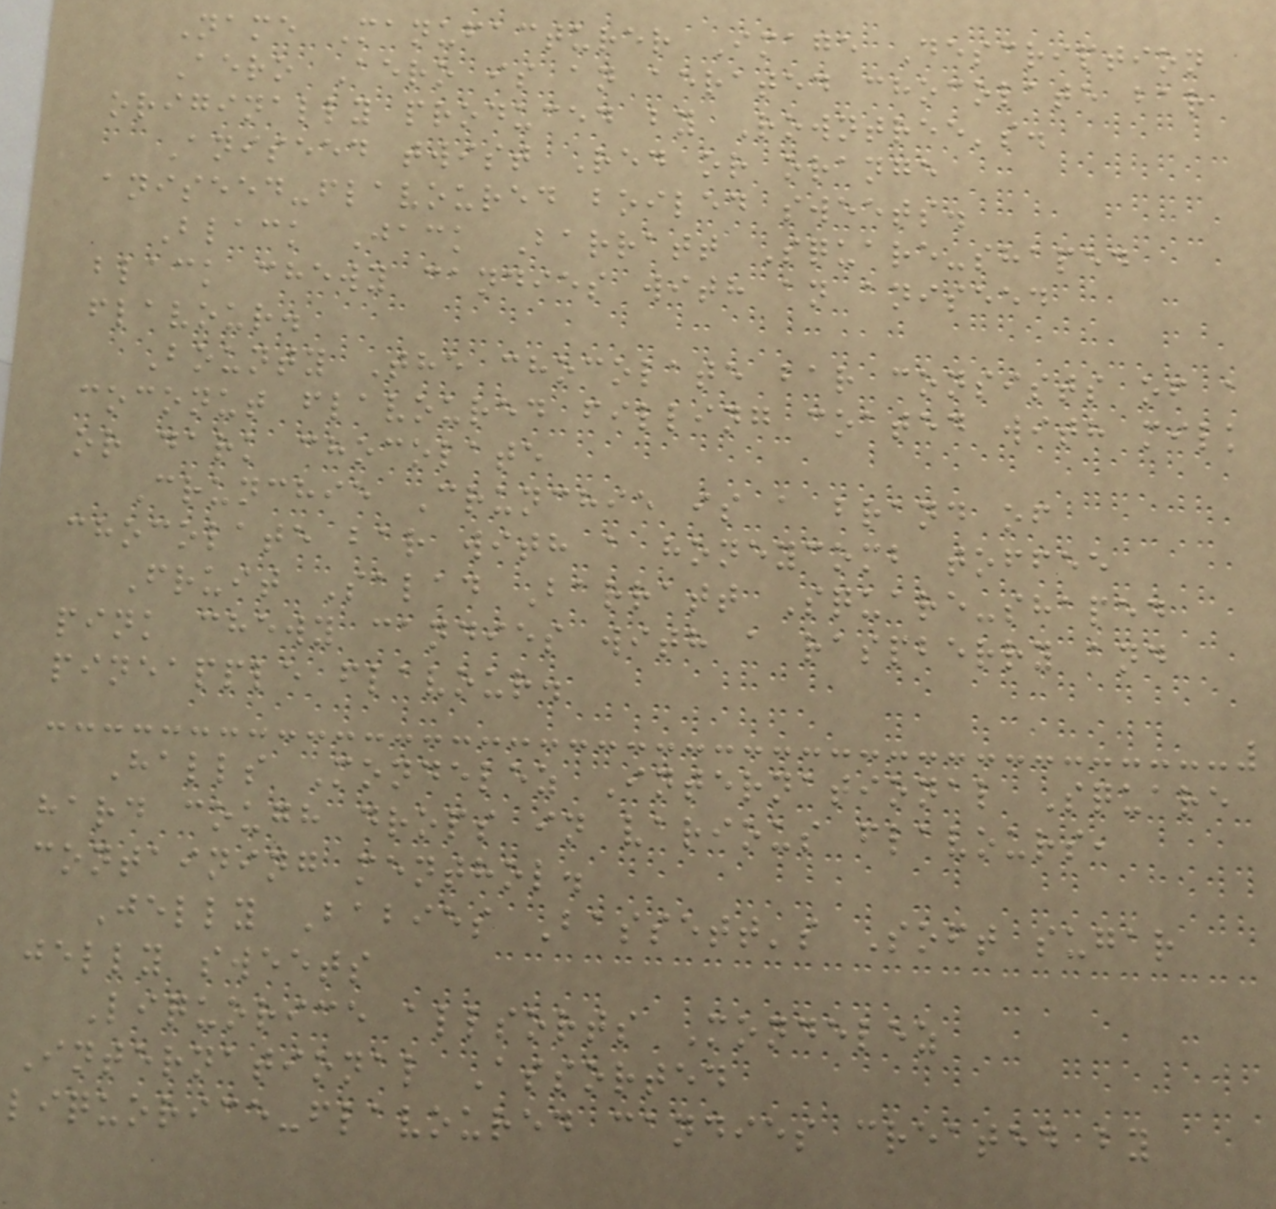Name Manufacturer Image Description
Aero Aero is an aerated chocolate bar
originally produced by Rowntree's.
Aniseed twist Red or orange
aniseed-flavoured boiled sweets.
Black Jack Barratt Square-shaped
black chewy candies with an aniseed
flavour.
Bounty The chocolate bar consists of a
coconut flavoured filling coated with milk
or dark chocolate
Crunchie Crunchie is a brand of
chocolate bar with a honeycomb toffee
Fruit Salad Barratt Square-shaped
pink chewy candies with a raspberry and
pineapple flavour.
Halls Mondelez International Square
hard cough drops in various flavours,
containing menthol.
Jelly Babies Bassett's Soft sugar
jelly sweets
Liquorice allsorts Mondelez
International Assorted
liquorice-flavoured candies created by
